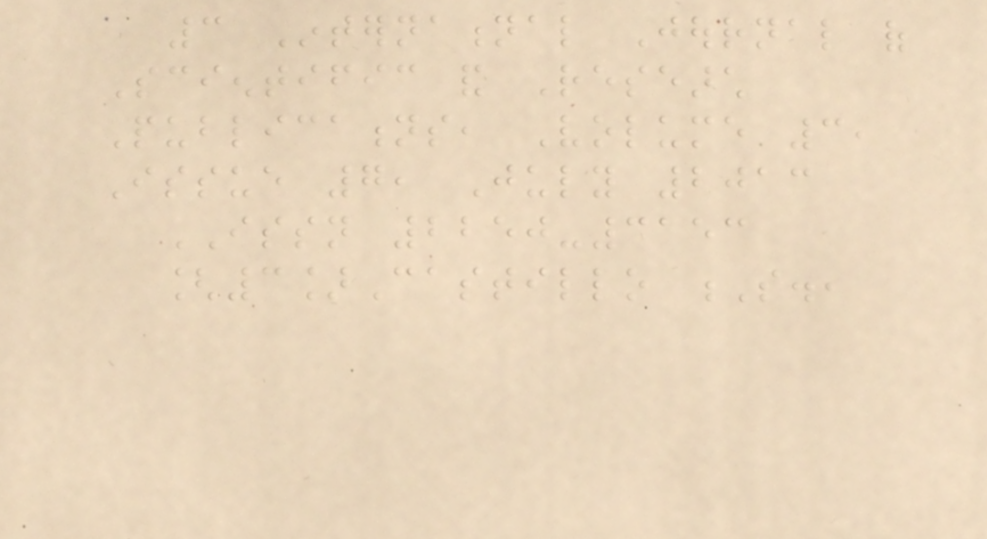3 International Journal of
Scientific and Research
Publications, Volume 3,
Issue 7, July 2013
ISSN 2250-3153
[3]Castillo S.,
